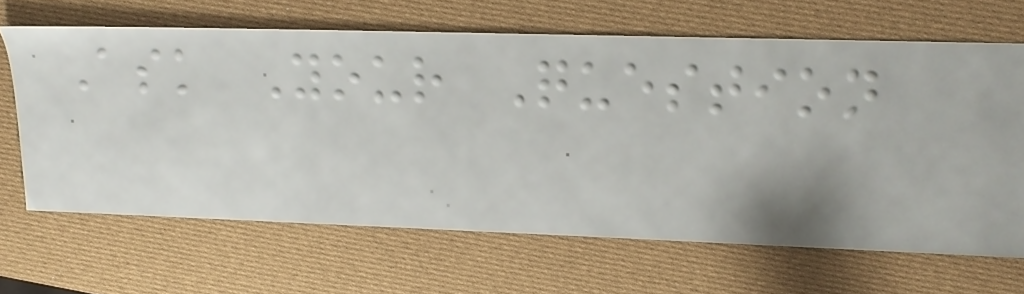Ask Your Question
